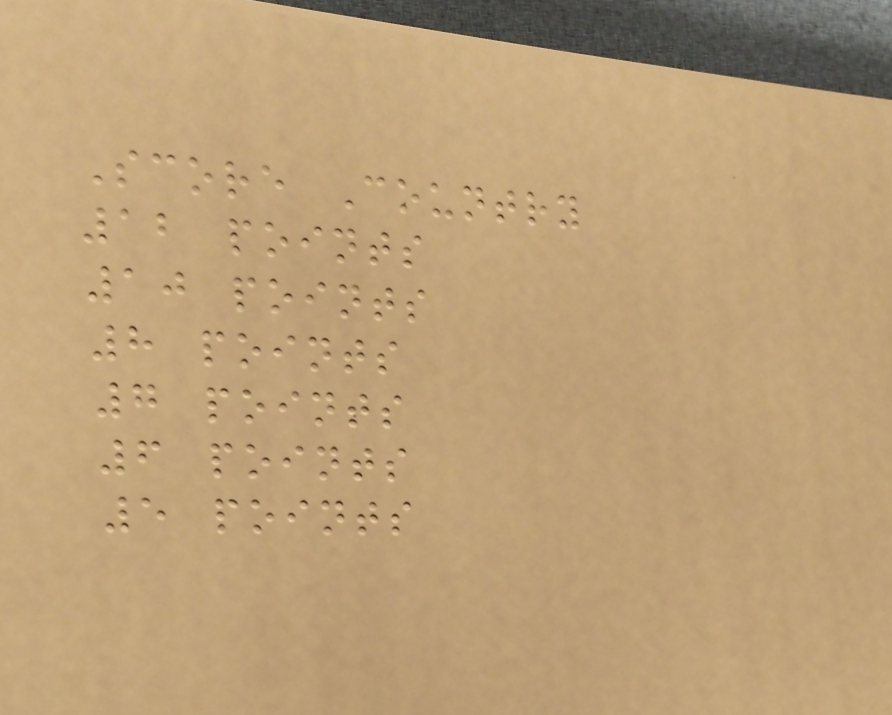Score Country
12 points
10 points
8 points
7 points
6 points
5 points
